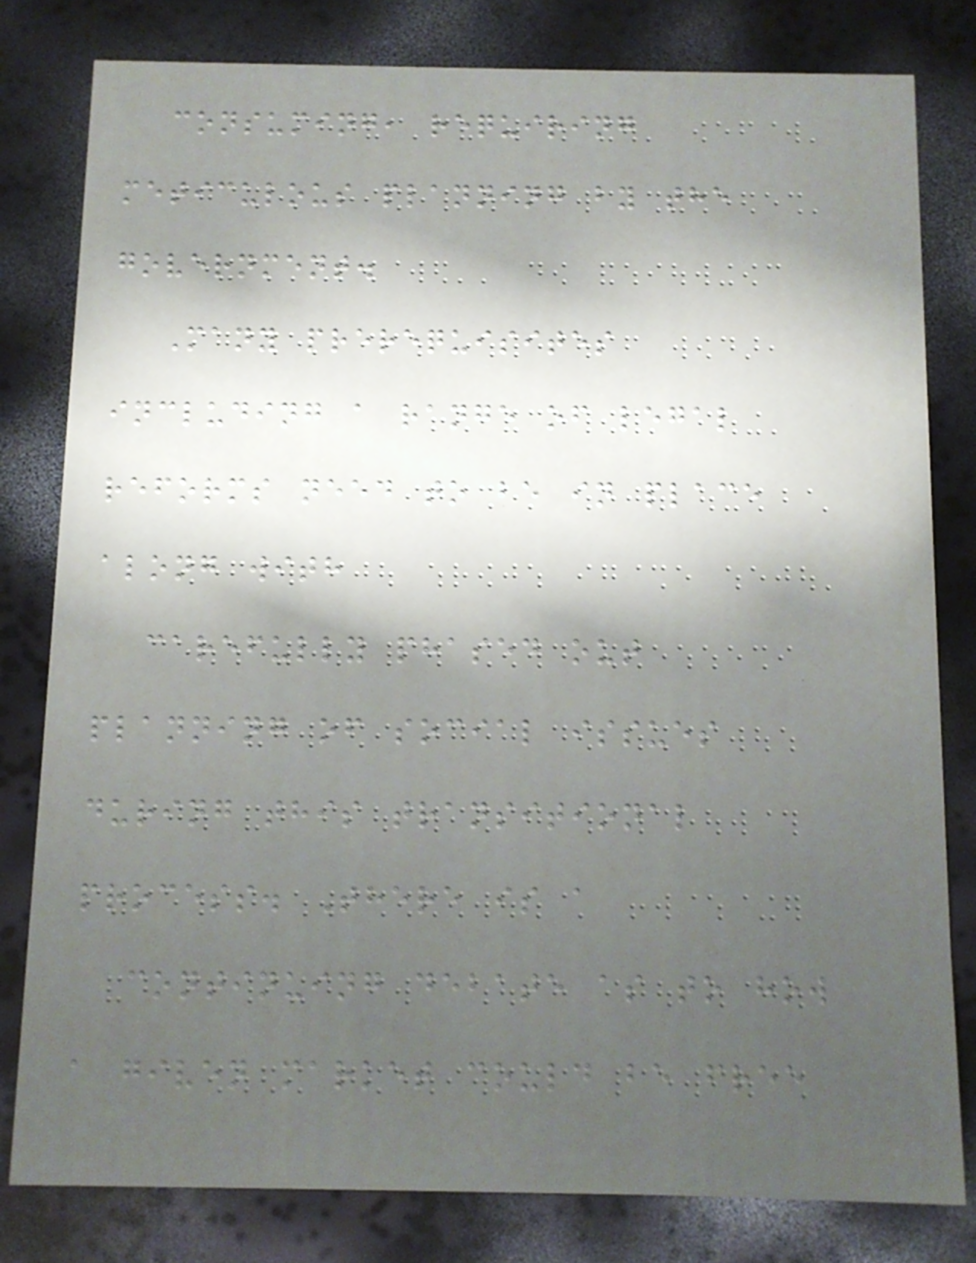consuming, requiring
meticulous planning by the
government.
Many prerequisites
including a range of legal
reforms need to be in place
along with
carefully phased out
planning of social issues
during this transitional
process. There is a
continuing debate as to how
a given market could be free
